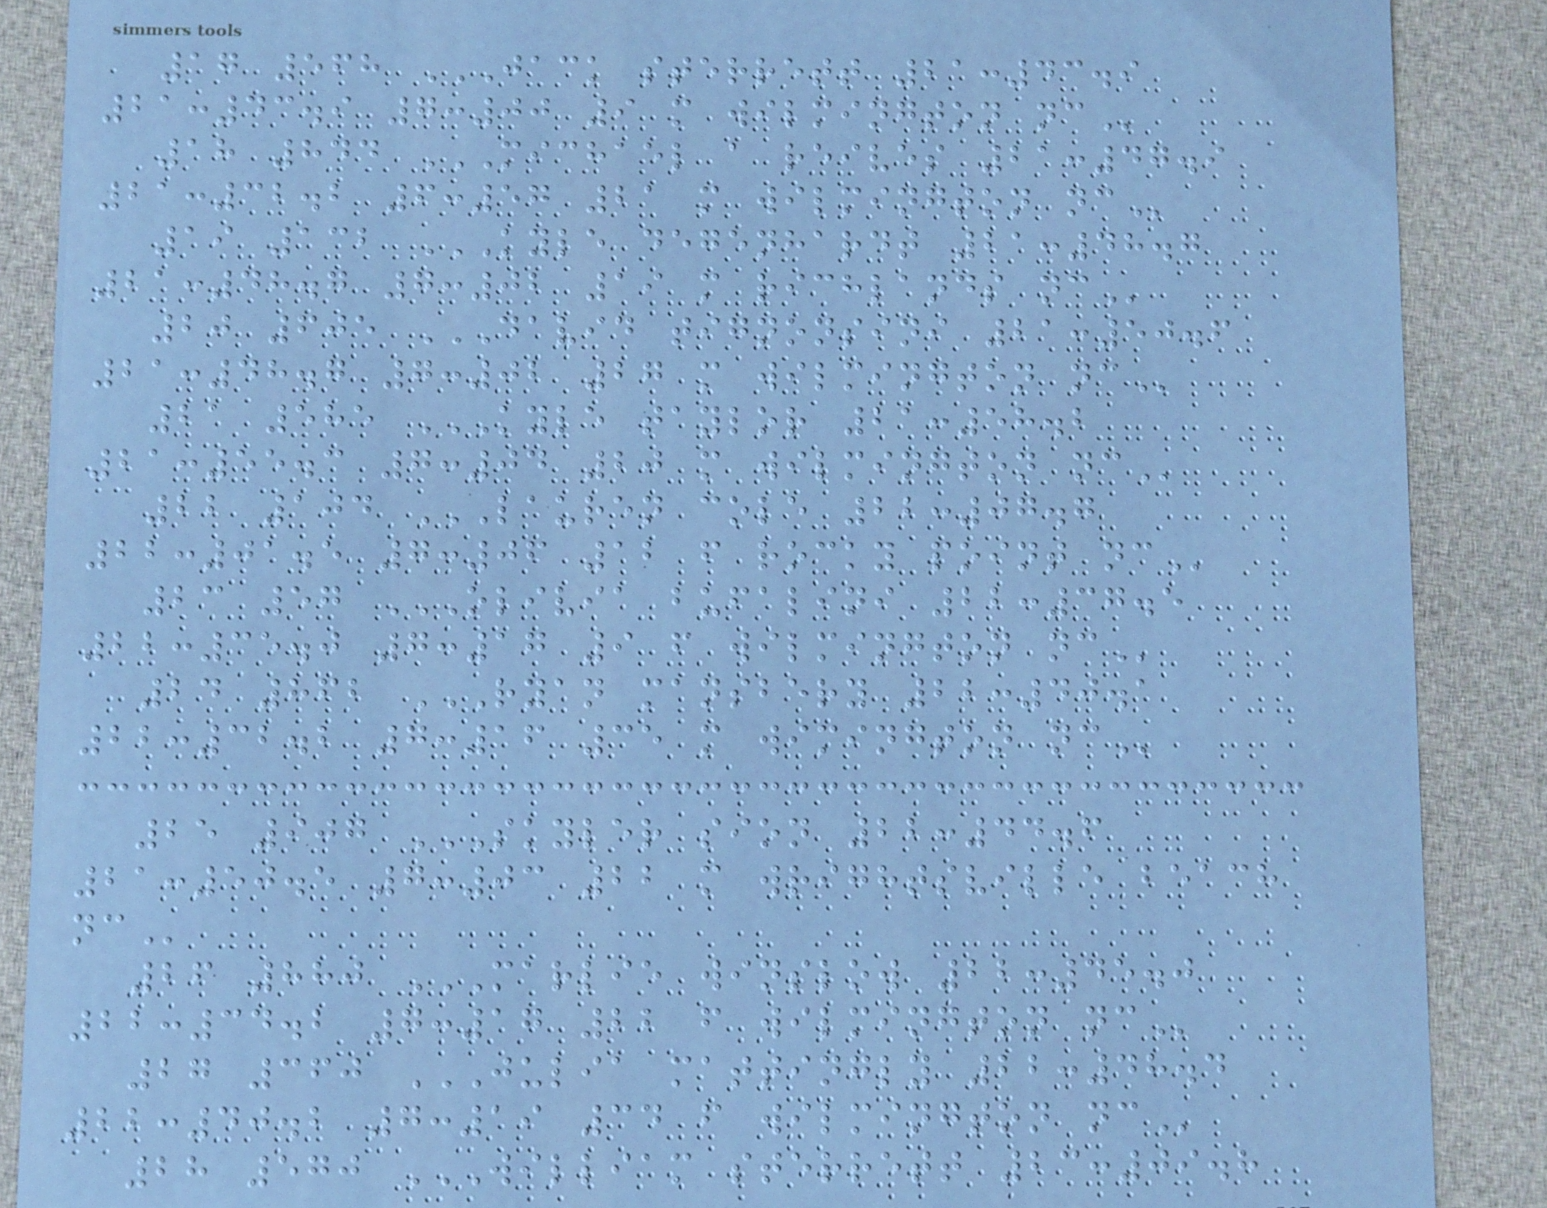17 568 JACK STERRETT 21:43.9
21:43.9 7:00 9 M WILMINGTON NC
18 844 MICHAEL A REIVES 21:47.9
21:32.2 6:57 21 M WILMINGTON NC
19 132 KYLE DEGENHARDT 21:48.7
21:48.7 7:02 19 M RICHLANDS NC
20 605 DAVID TIGNONSINI 21:50.6
21:48.7 7:02 27 M WILMINGTON NC
21 585 KYLE TAYLOR 21:58.2
21:55.3 7:04 20 M WILMINGTON NC
22 104 LAUREN COLE 22:07.7
22:01.5 7:06 12 F ROCKY POINT NC
23 57 OLIVIA BUFALINI 22:37.5
22:35.0 7:17 9 F WILMINGTON NC
24 862 RYAN MANSBERY 22:40.1
22:32.2 7:16 35 M WIMINGTON NC
25 907 SKYLER SION 22:44.6
21:50.5 7:03 22 M WRIGHTSVILLE BEACH
NC
26 880 MARLIE WINSLOW 22:45.0
22:34.2 7:17 22 F WILMINGTON NC
27 360 JULIA MATTINGLY 22:48.4
22:40.2 7:19 34 F WILMINGTON NC
28 570 WILLIAM STERRETT 23:09.8
